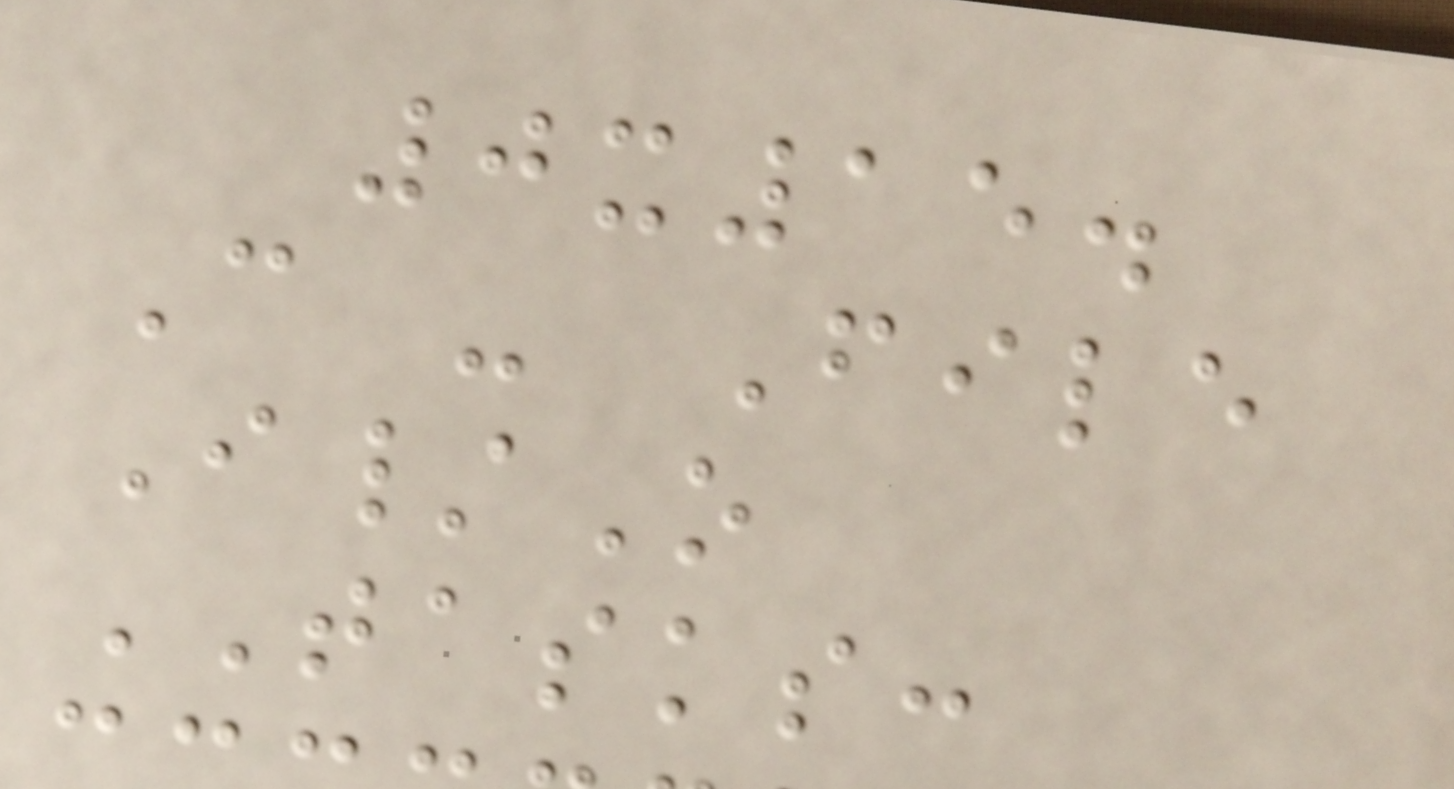0x15.
C - File
I/O
TASKS:
